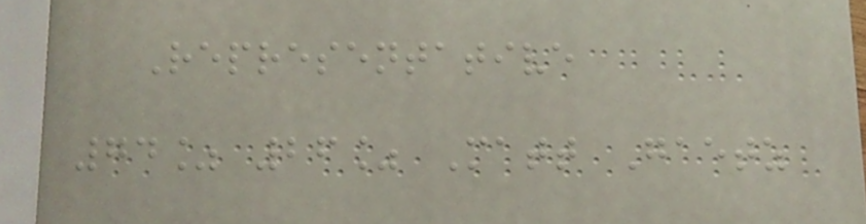Representative
74% 26% Matt Gaetz
